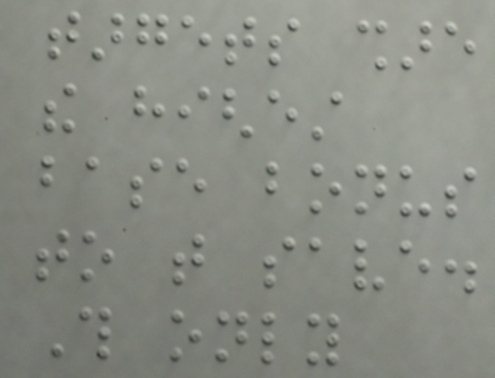targets share
the highest
base bonus
to that save.
This only
